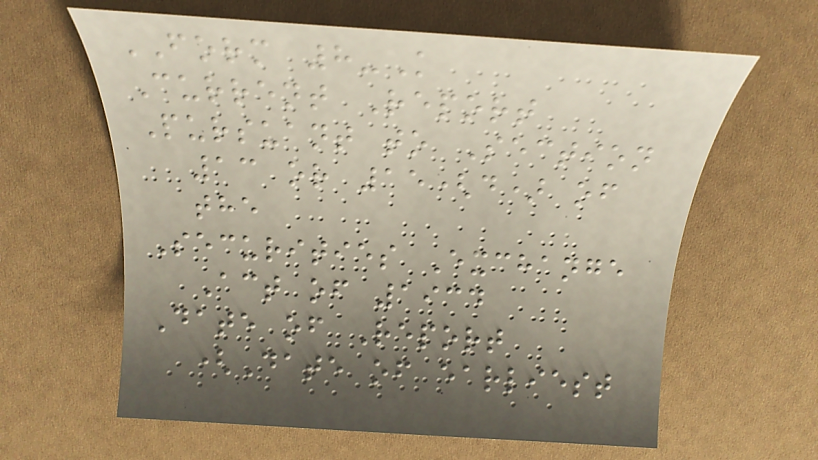FORM 8-K
Current Report
Pursuant to Section
13 or 15(d) of
the
Securities Exchange
Act of 1934
Date of Report
(Date of earliest
